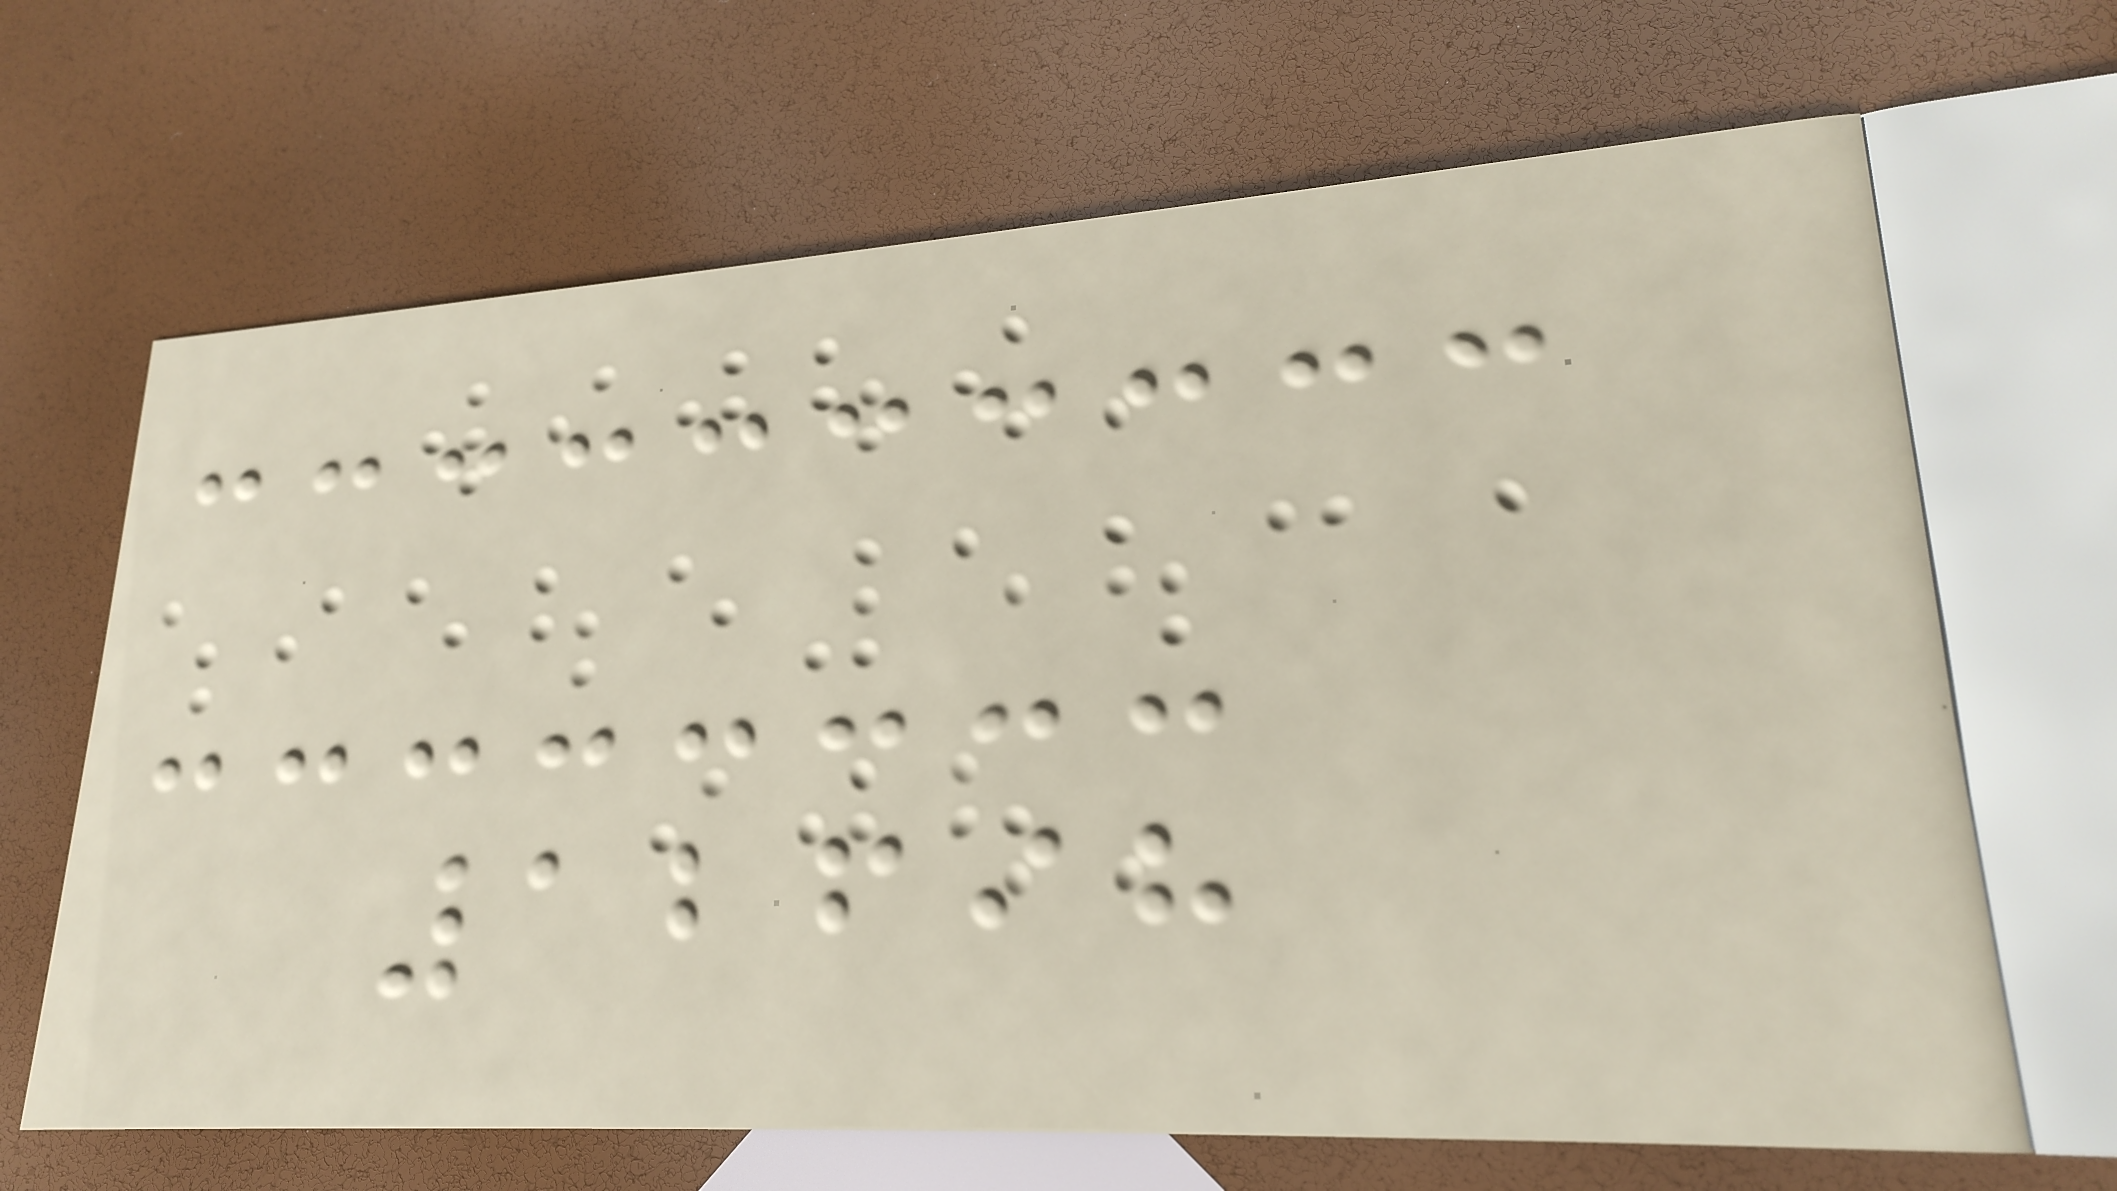12698
